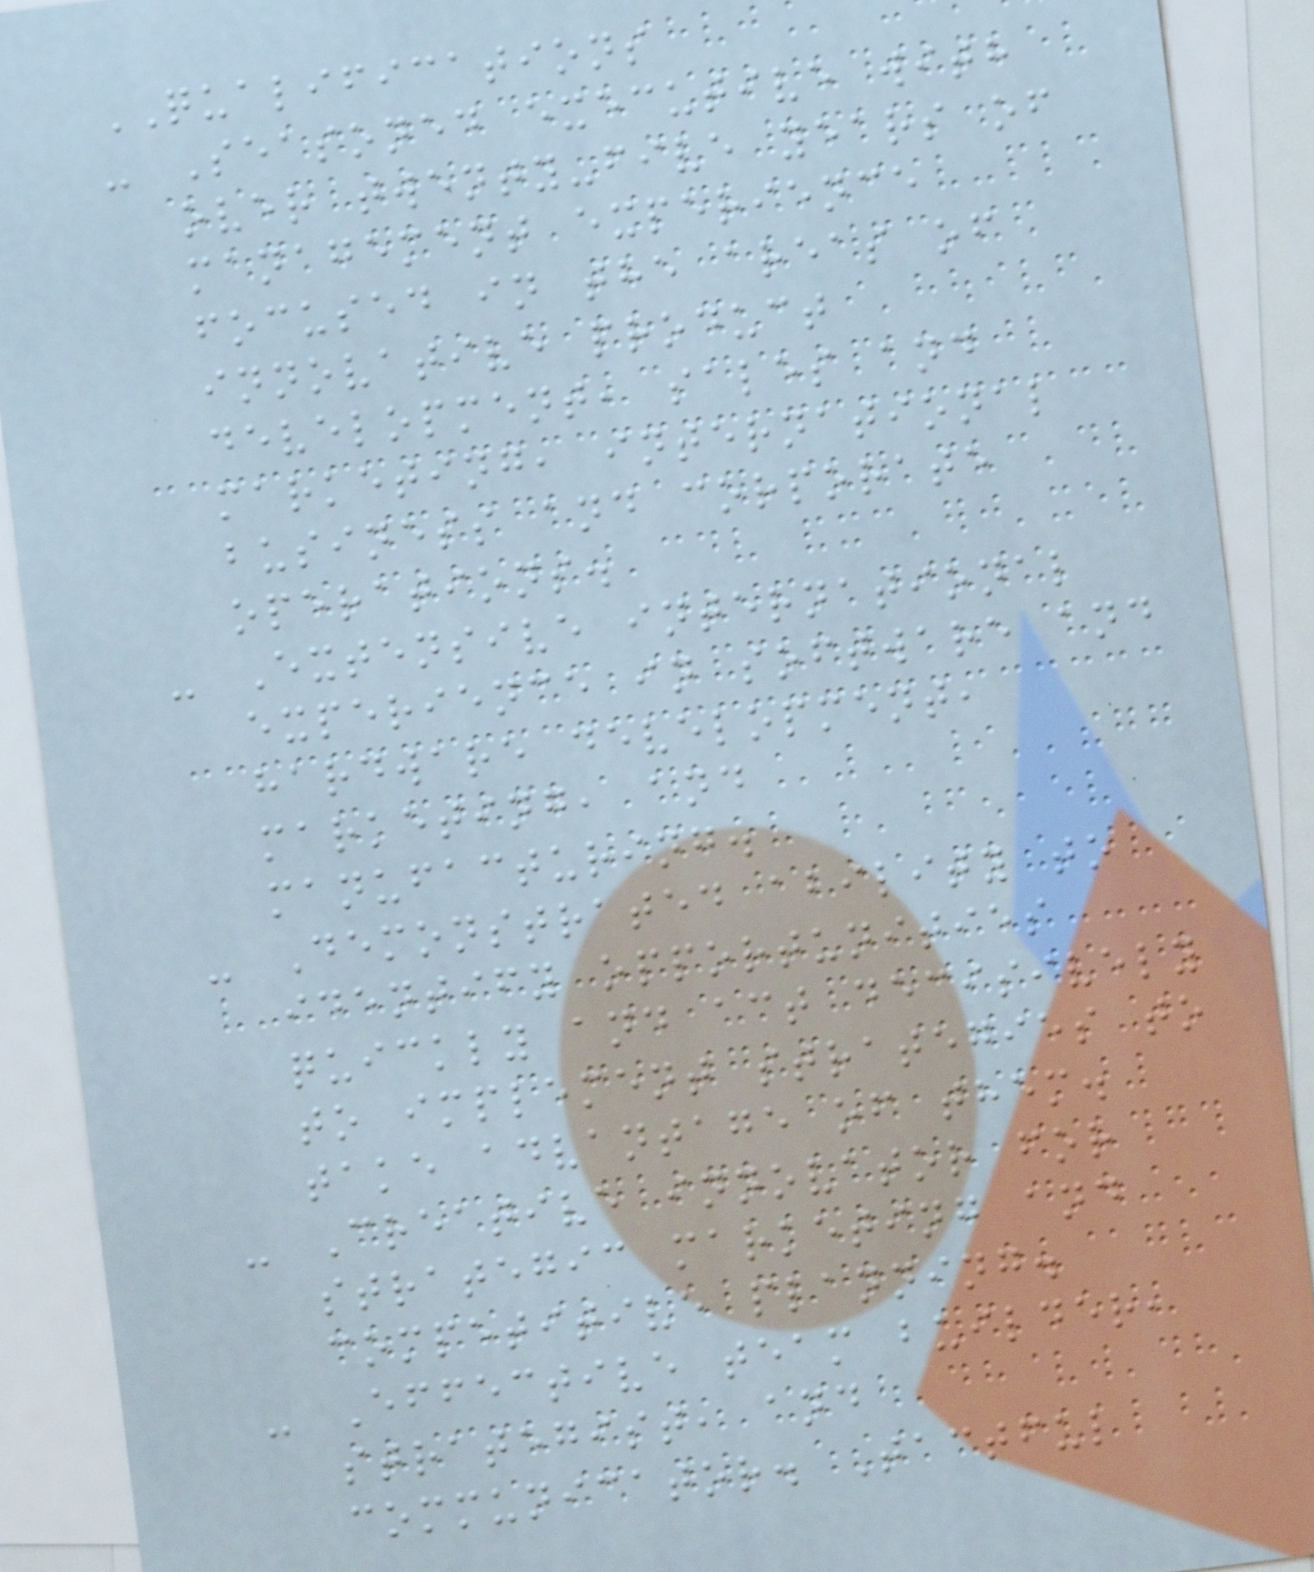QUALIFICATIONS
- Seasoned executive with
over twenty-five years of
management experience
focused in the areas of
innovative product
development, sales and
marketing, international
business and corporate
operations.
- Extensive international
experience in software and
hardware development,
marketing, and
manufacturing.
- Demonstrated ability to
identify opportunities
quickly and act decisively
to implement strategies to
take advantage of them.
- Creative innovator for
strategic marketing and
competitive planning.
- Effective team builder,
strategist, and
communicator. Tactful
